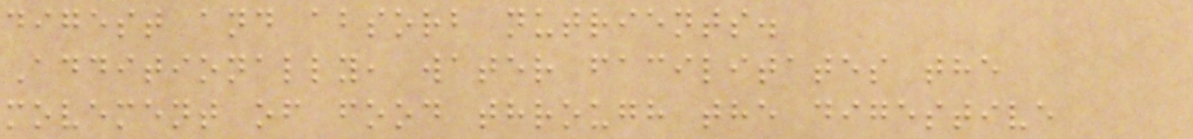digest and absorb nutrients.
Additionally, water facilitates the
movement of food through the digestive
